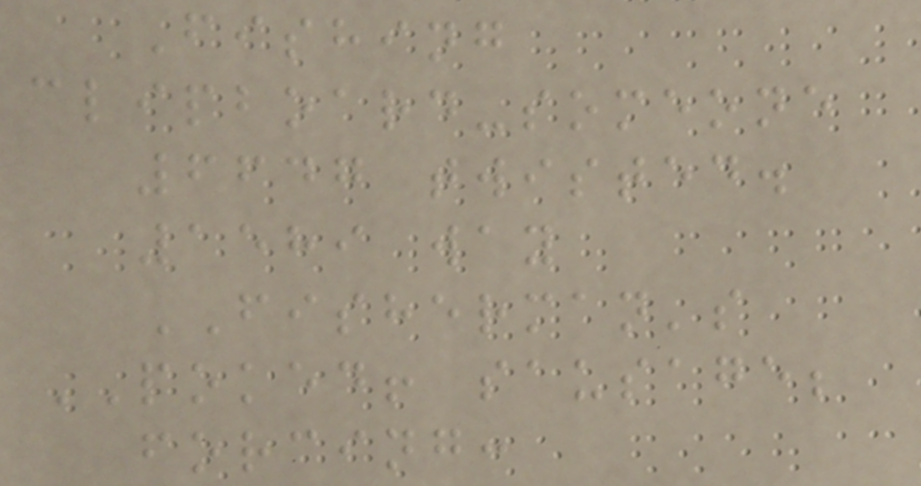Fishing
clipboard-someone
6647 twisted.
1589 way
FISHERMAN's
POKED! sausage;
forcing:
